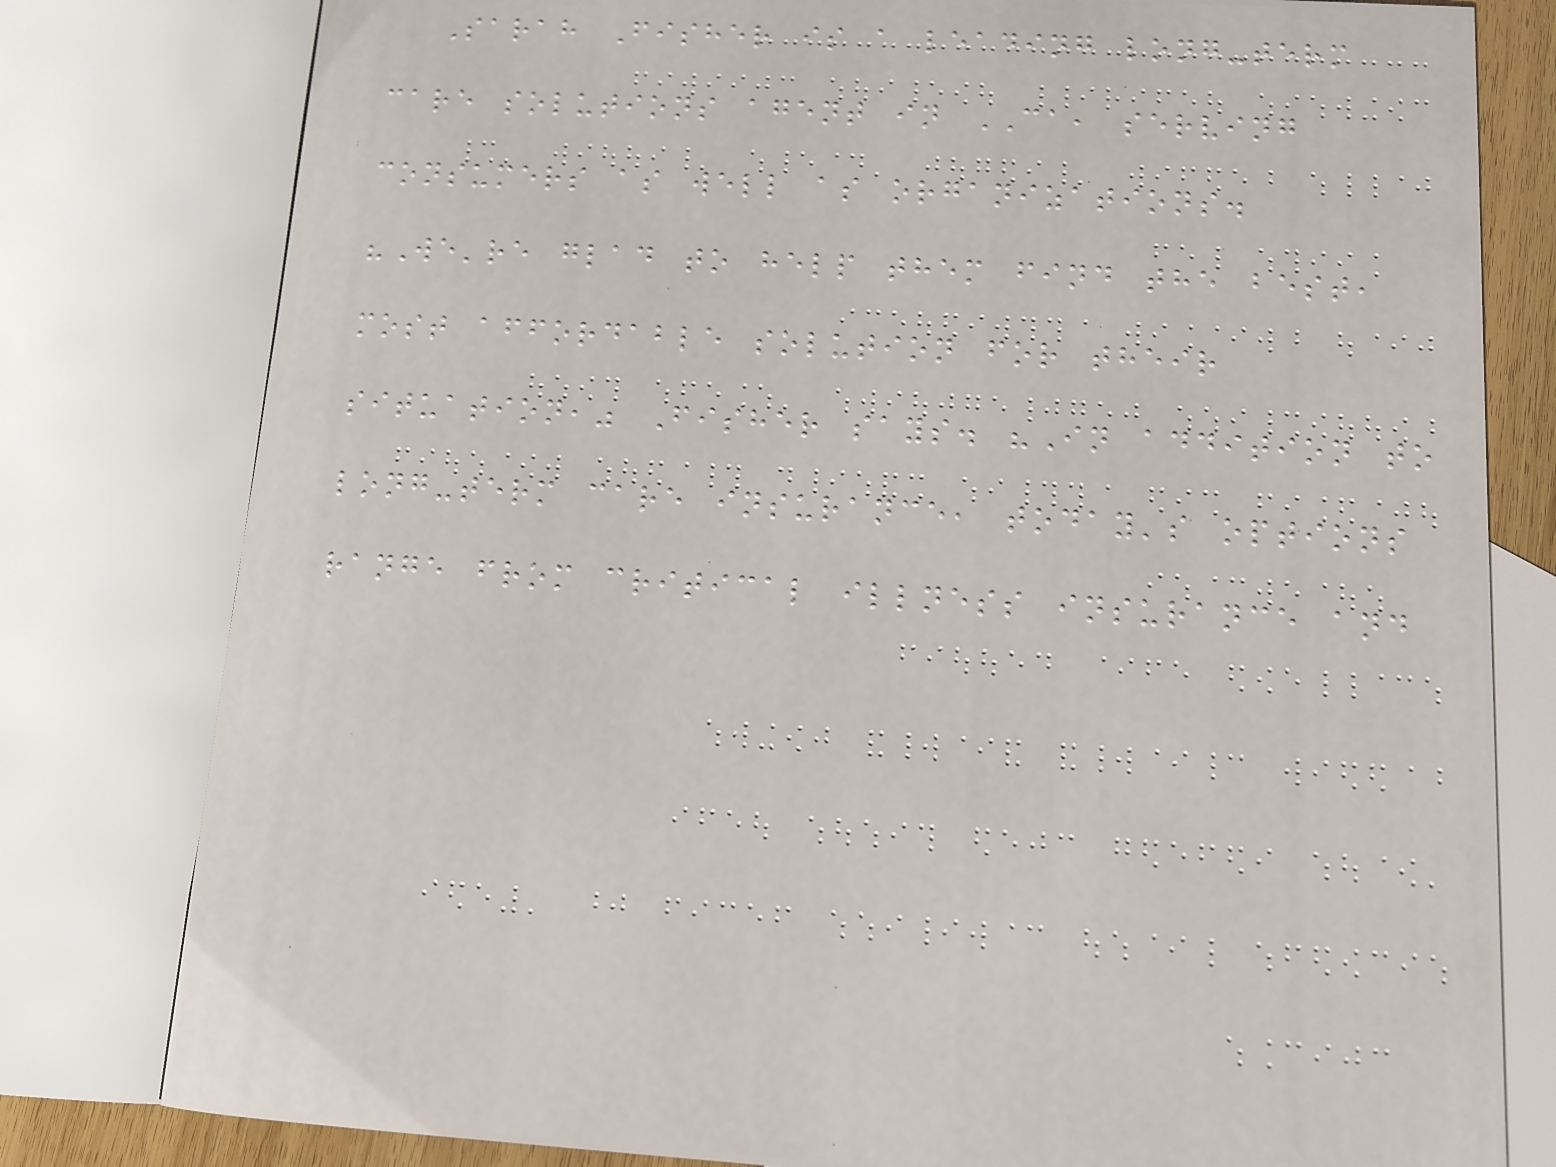Sarah Fisher is a leading long-term
care solutions agent in CA, serving
consumers as well as organizations.
"We're glad to help them find the best,
most affordable solution for their
situation," Fisher says. "In addition to
long-term care insurance, today's options
range from critical illness insurance and
